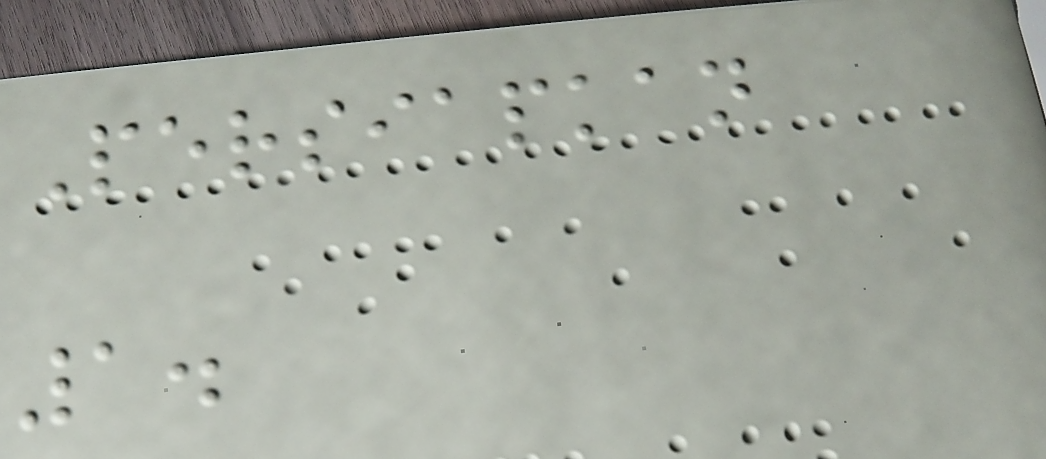Persiapkan
1.
